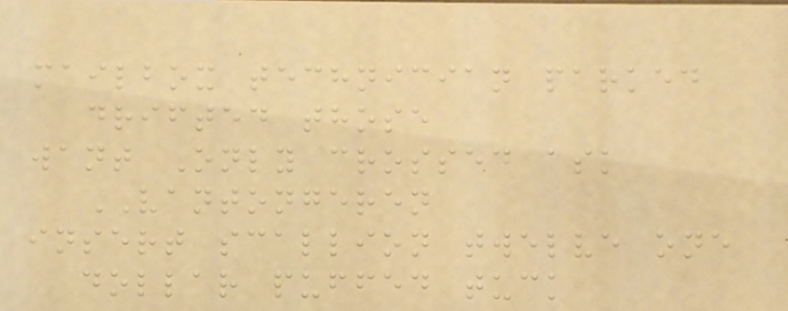mailbox technician parked
drifted those
want Only crossed ask
VANTONGEREN
insert scallion twelve one
dollar puffed tuck
